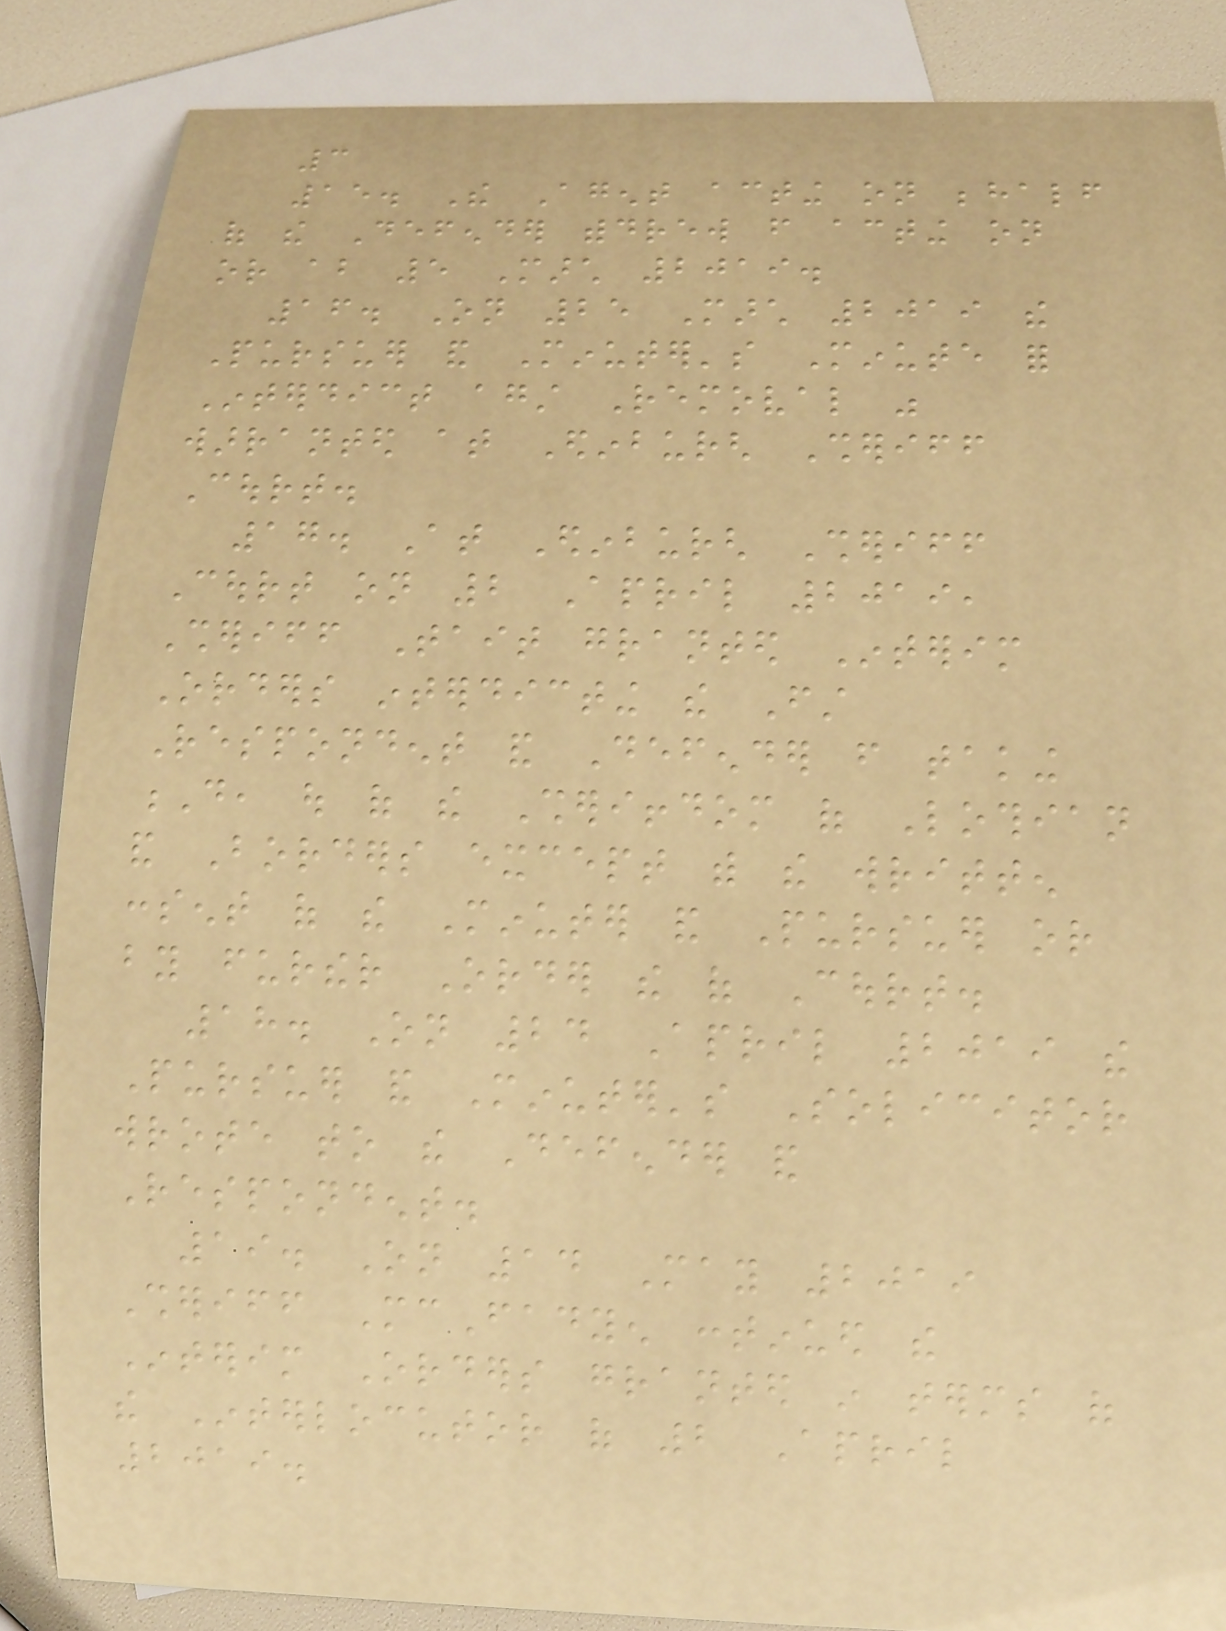3
15. The Agent acting on behalf
of the Defender withdrew from acting on
or about 5 March 2019.
16. On 25 March 2019 the
Pursuer and Minuter's Minute for
Interdict against Removal was
warranted at Edinburgh Sheriff
Court.
17. At Edinburgh Sheriff
Court on 2 April 2019,
Sheriff Tait granted Interim
Orders interdicting the First
Respondent and Defender from taking
D, out of the Sheriffdom of Lothian
and Borders except with the written
consent of the Minuter and Pursuer or
by further Order the of Court.
18. On 24 April 2019 the
Pursuer and Minuter's Solicitor
wrote to the Defender and
Respondent.
19. On 14 May 2019
Sheriff McFadyen continued the
Interim Orders granted in terms of
the Interlocutor of 2 April
2019.
